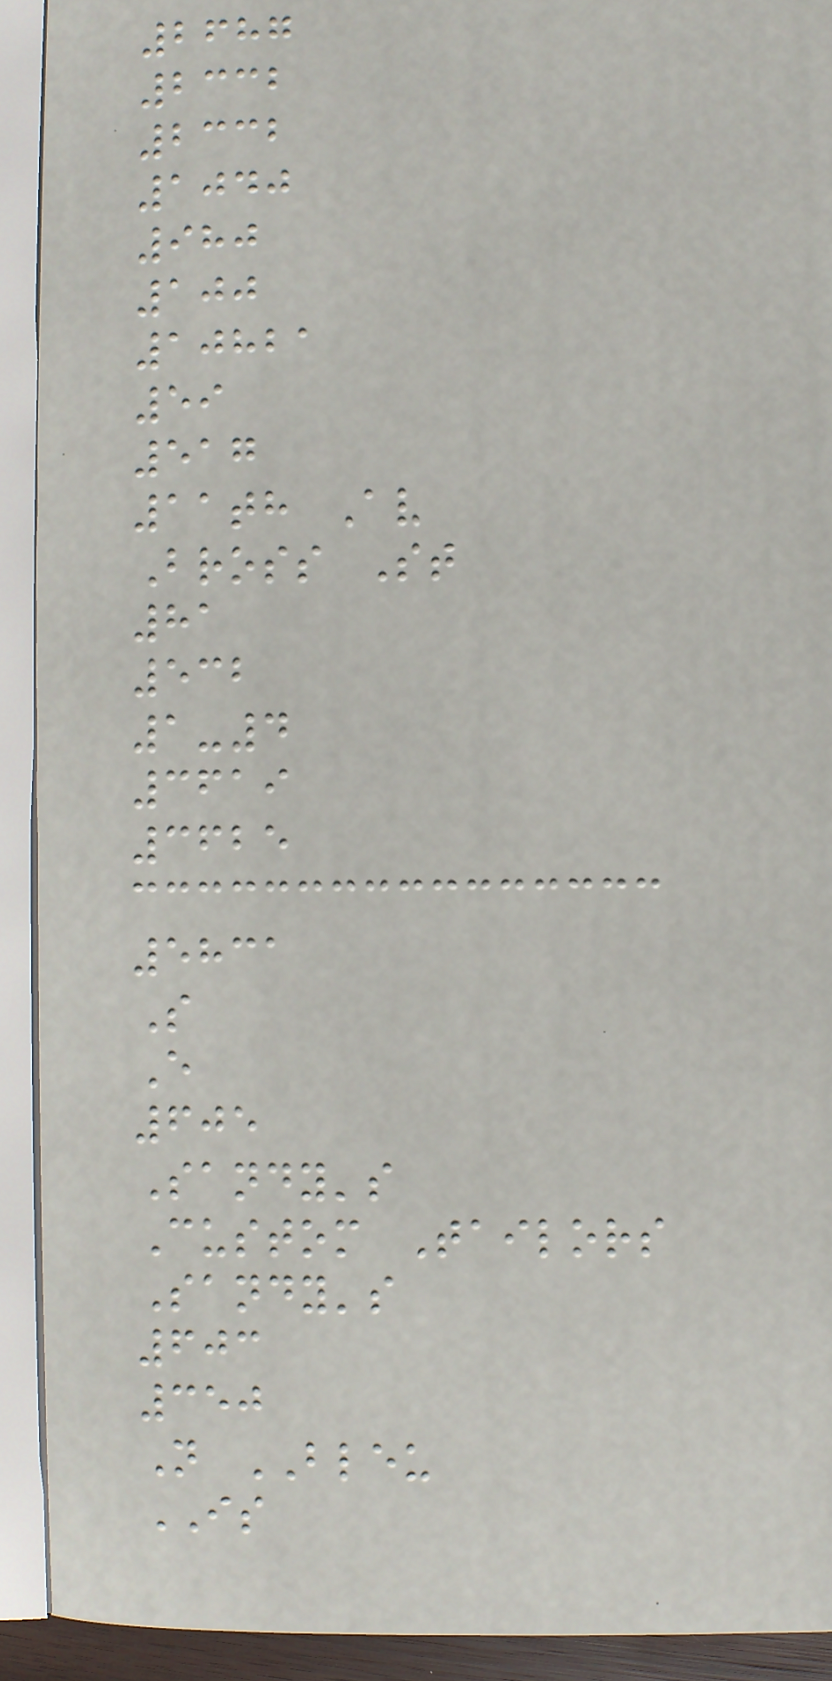2687
2332
2332
1040
980
100
10821
59
517
11th Av
Bross St
81
532
1-4
3619
3625
5831
S
E
605
Sandy's
Custom Tailors
Sandy's
603
350
N BLEU
IS
